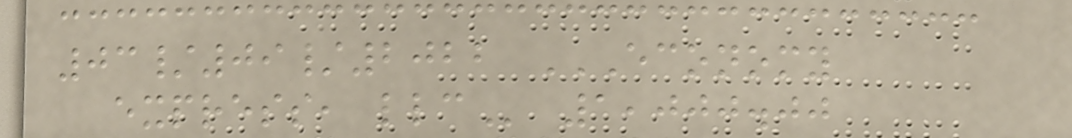03/09/2022 ECONOMY
EXPRESS, LLC 1,000.00
